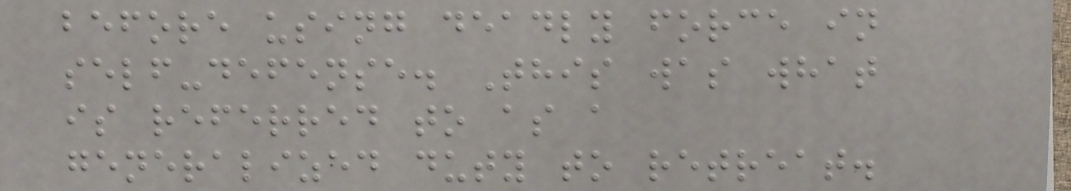before using deadly force in
self-defense. This was what
is referred to as a
generalized duty to retreat.
